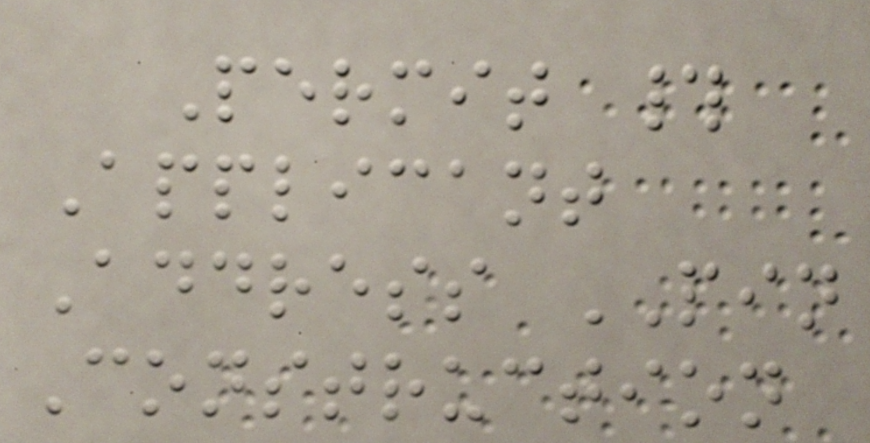Permit #
Applicant
Address PIN
Construction
